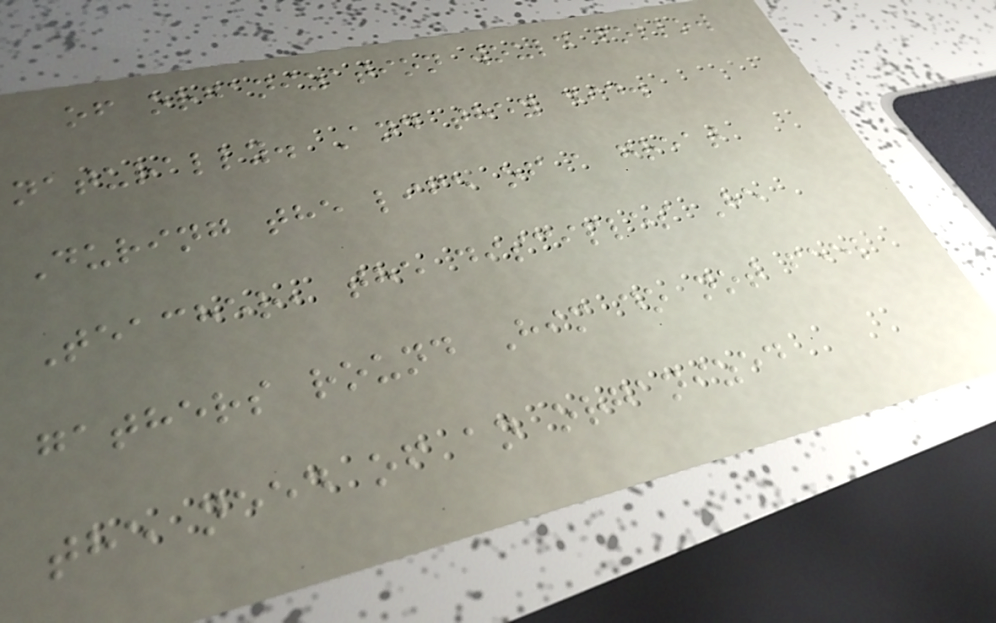of organization would follow
naturally. And they did.
During the life of a great
Teacher, the disciples He
gathers round Him do not feel
the need of an organized
